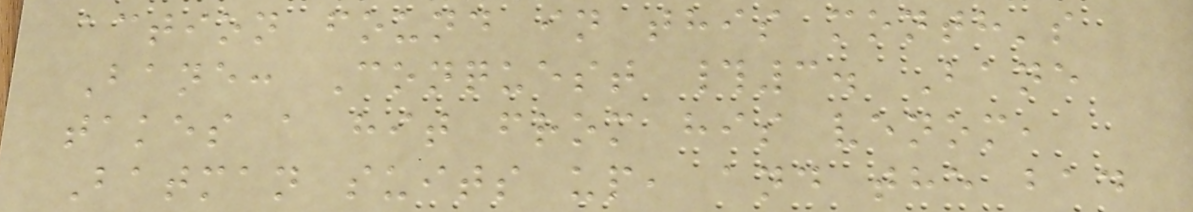action found in this month's
Bane: Conquest #3. Bane
takes a hit from his venom,
Batman suits up, and the bad
